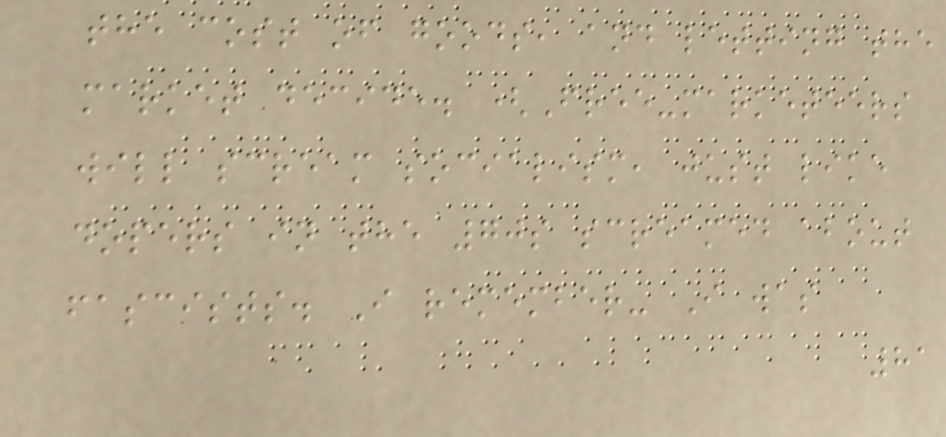the cost of goods, and letting the
market decide. (Free-marketeers
will scream socialism, just like
dopers in the 70s screamed about
fascists. I remember- I was
81
